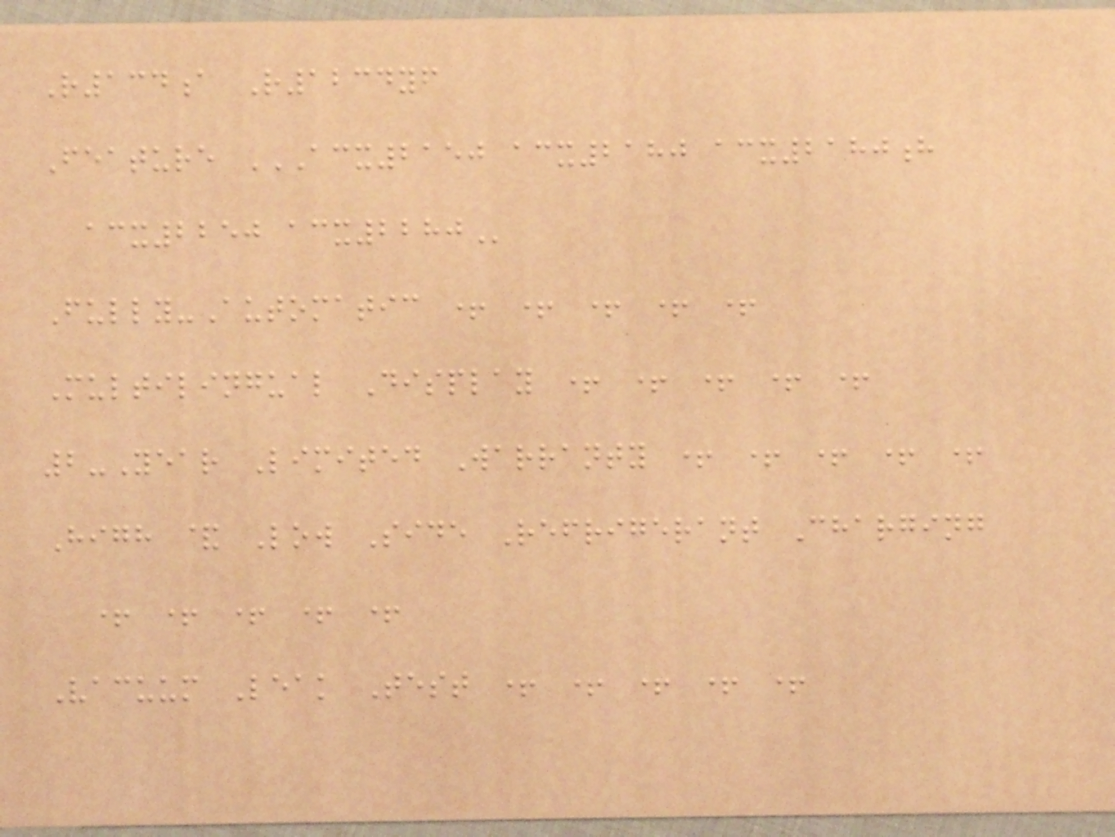R134a R1234yf
Feature ACX2150 ACX2180 ACX2180H
ACX2250 ACX2280
Fully-Automatic + + + + +
Multilingual Display + + + + +
2-Year Limited Warranty + + + + +
High & Low Side Refrigerant Charging
+ + + + +
Vacuum Leak Test + + + + +
